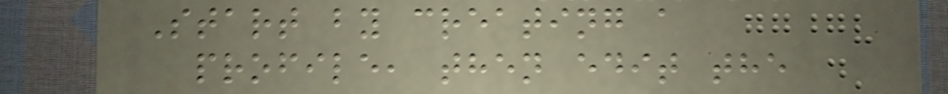Start by creating a
profile, then edit the
